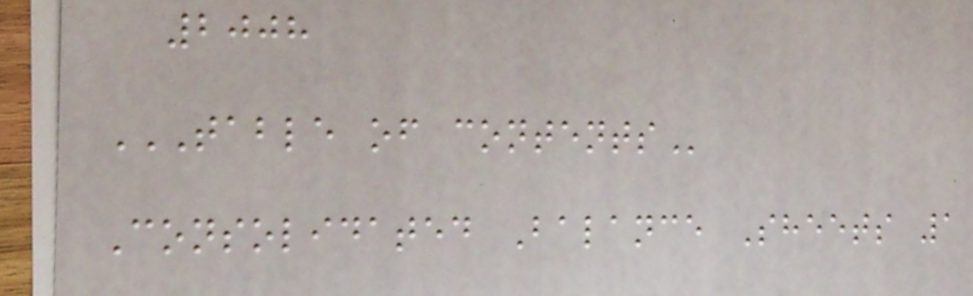2008
TABLE OF CONTENTS
Consolidated Balance Sheets 1
